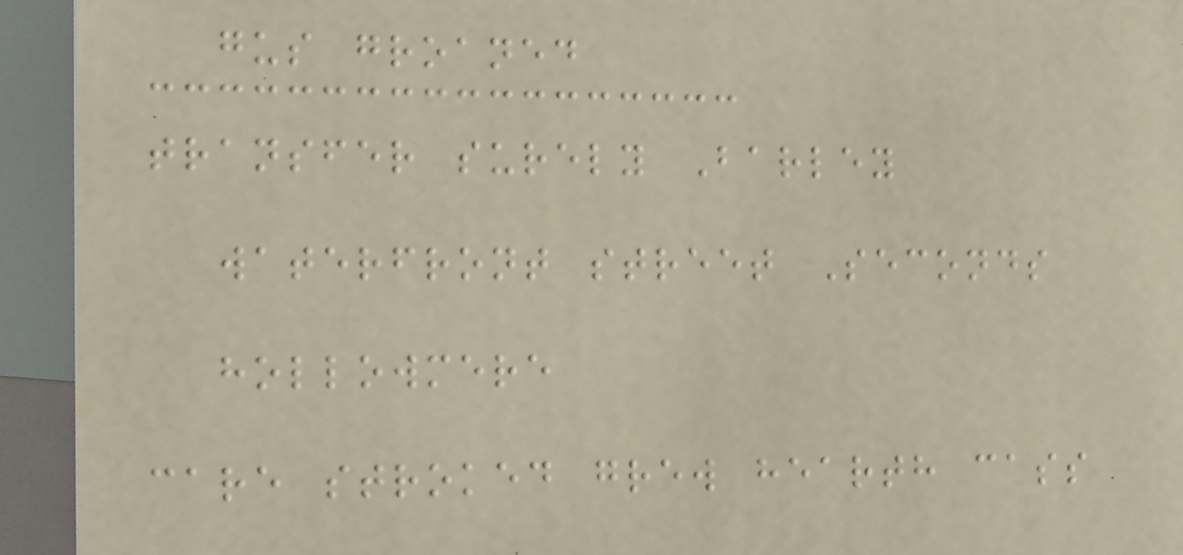gus groaned
transfer surely Barley
waterfront street Seconds
hollowmere
care stroked grew hearth cass
